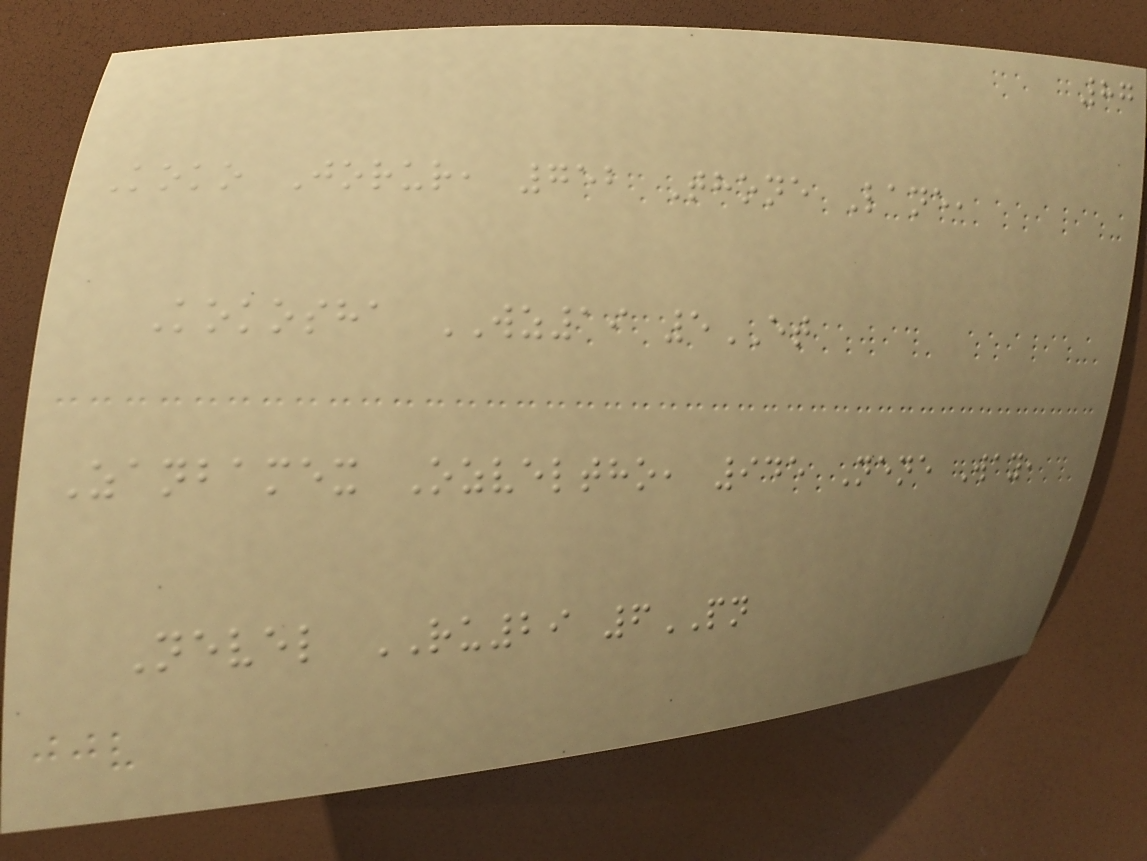87
Koko Jorur, 752 Thone Lane,
Kokosha WZ19 5ET
Zanbamex Ozveltho, 945 Nene Way,
Nevel RU29 6PN
